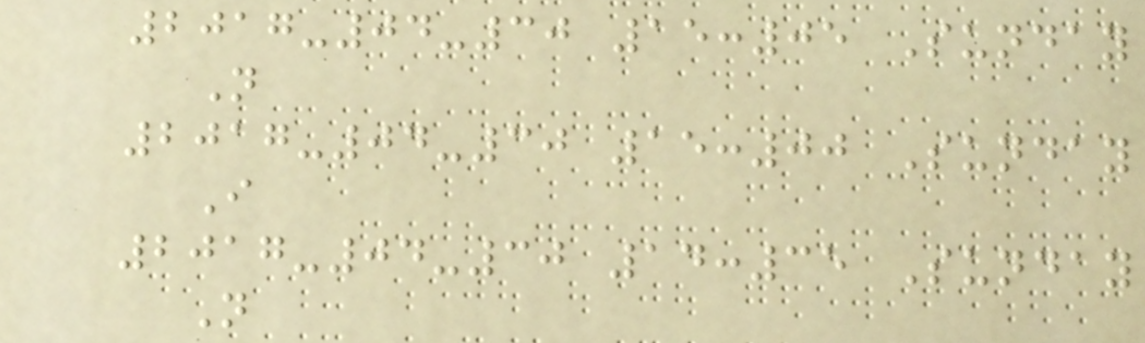2017-04-30 15:05 Sunday
N
2017-04-30 15:00 Sunday
I
2017-04-30 14:35 Sunday
N
